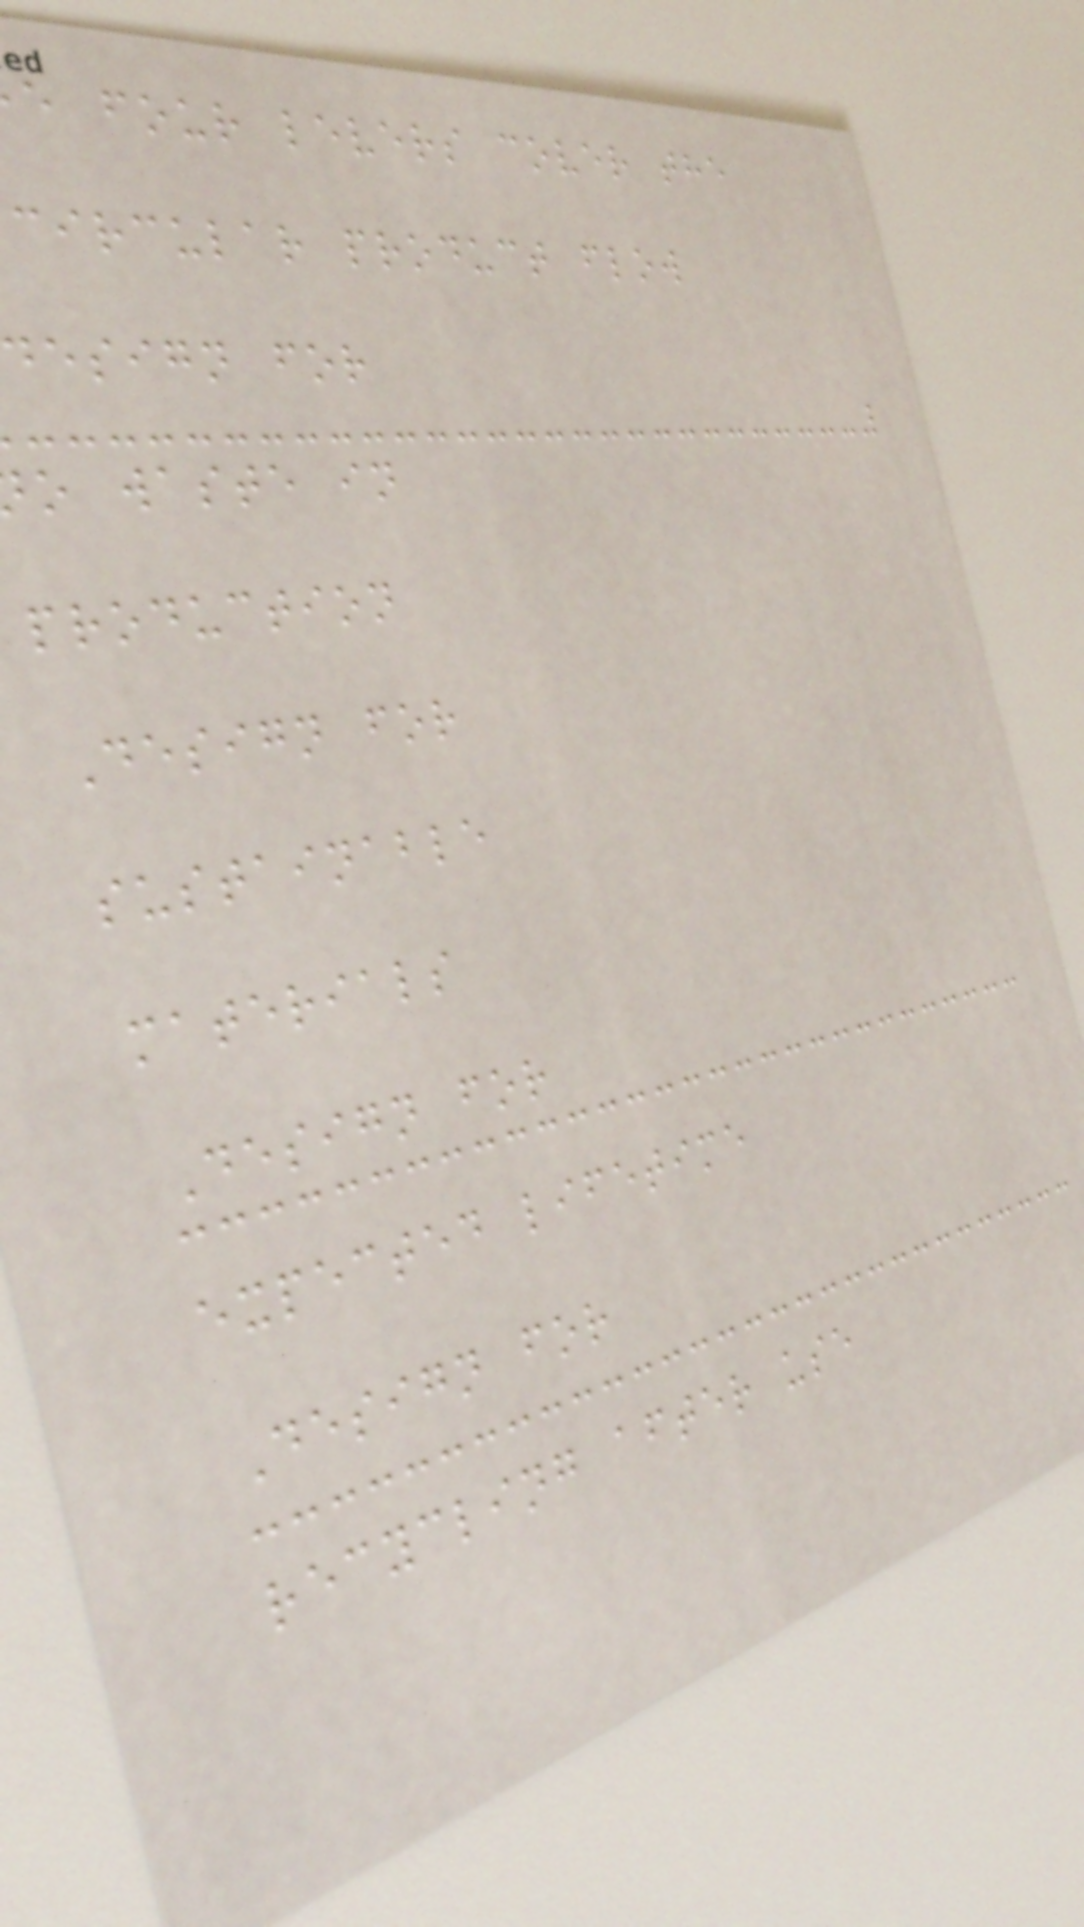e four levers cover the
circular product flow
design for
o waste in
production
Design for
sustainable
materials
Design for
expected lifetime
Design for
recycling after use
